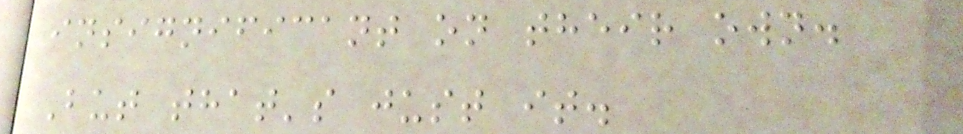insignificant on their own.
But that's just it.
